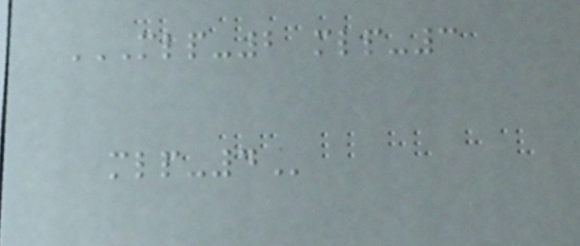MLP-2 MLP-3
MLP-4
